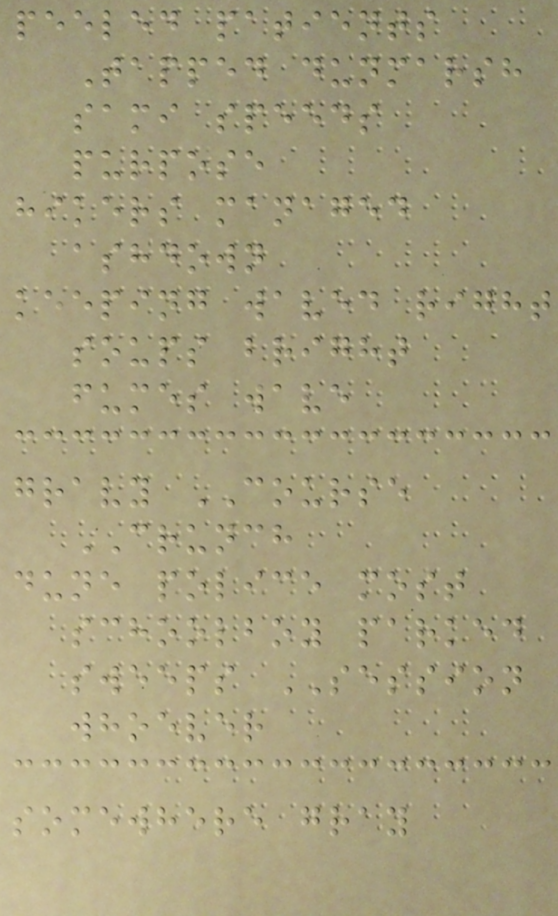peeled patients
Tapped dunmarsh
sami speeds
purpose
hikers managed
ashdown
keeping waved right
soups bright
fumes wave
gravy COURSE
CRUNCH
dune police most
schoolboy parked
sweeps SESSION
whoever
somewhere gray
